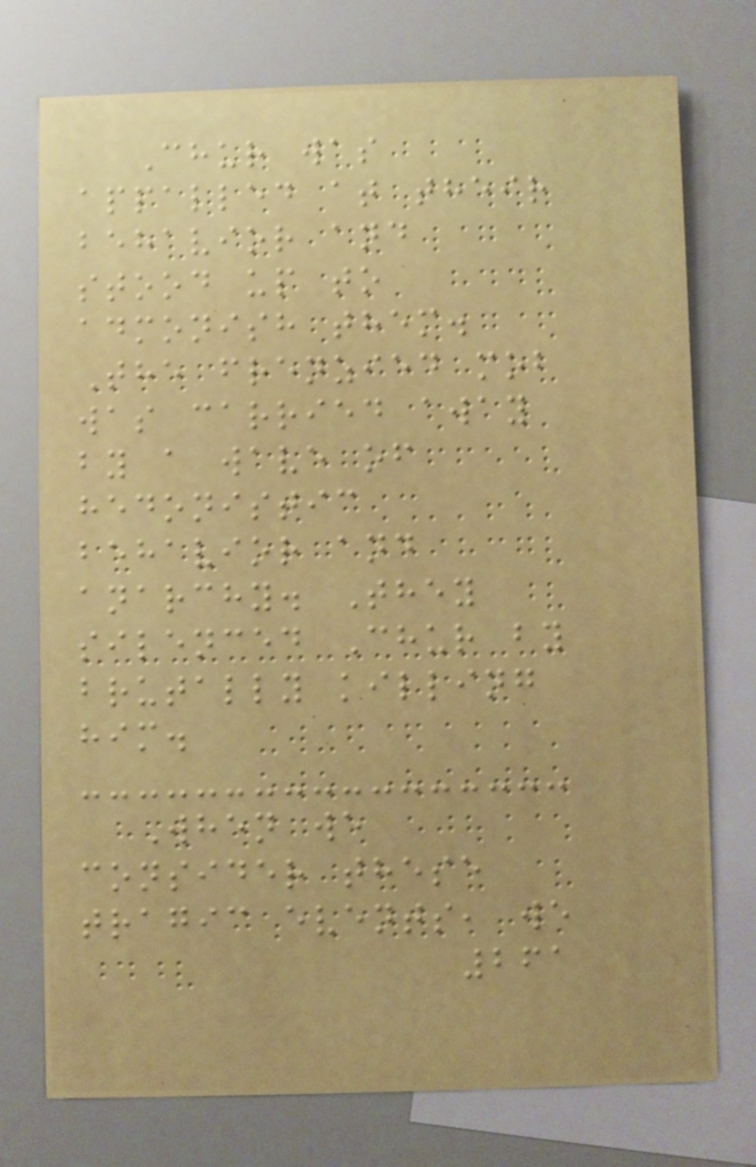Chur was
appalled at their
behavior and
stood up to
admonish them.
The frenzied mob
was carried away
by a wave of
hedonistic
behavior and
anarchy. They
silenced Chur by
brutally killing
him.
When we
consider these
tragic events, we
261
